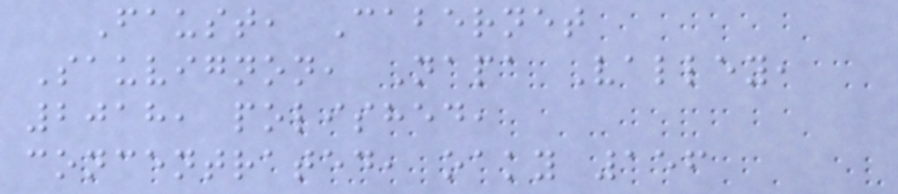Faust, Cabernet
Sauvignon, Napa Valley,
2018, polished,
concentrated, oaky 156
